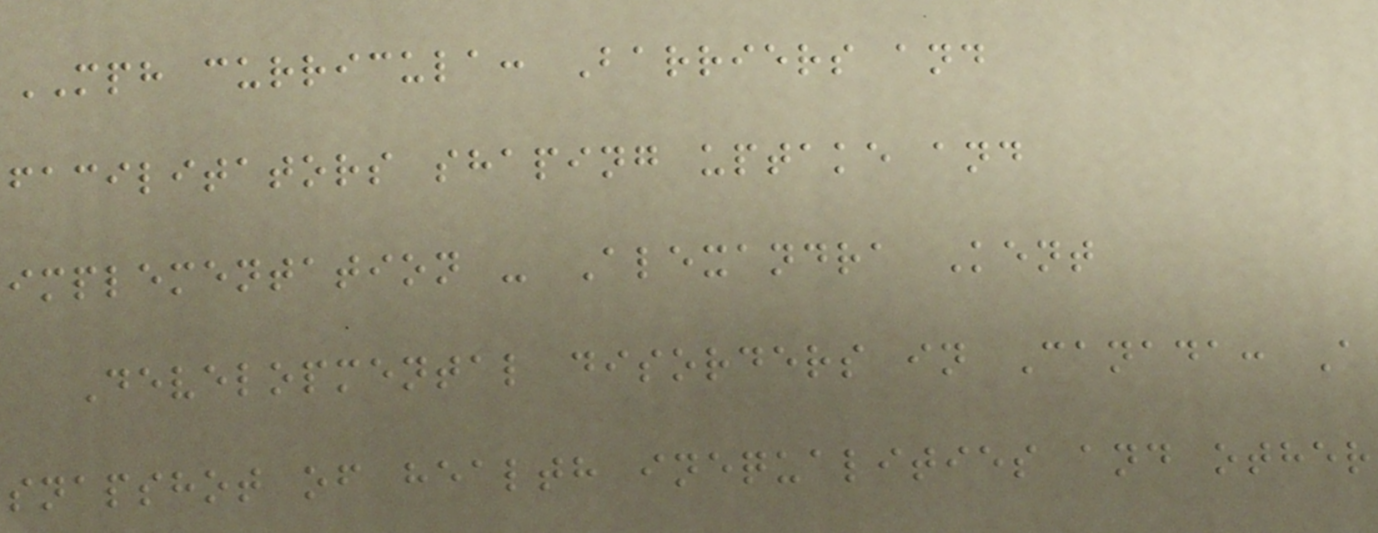MPH curricula: Barriers and
facilitators shaping uptake and
implementation - Alexandra Kent
Developmental disorders in Canada: A
snapshot of health inequalities and other
